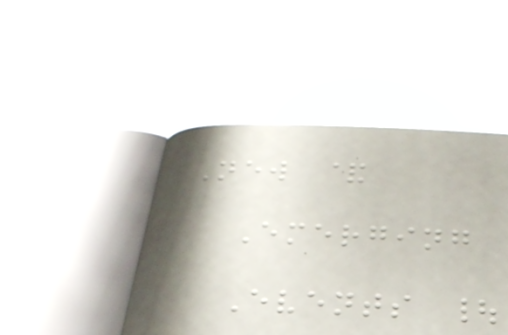New &
Emerging
Events |
